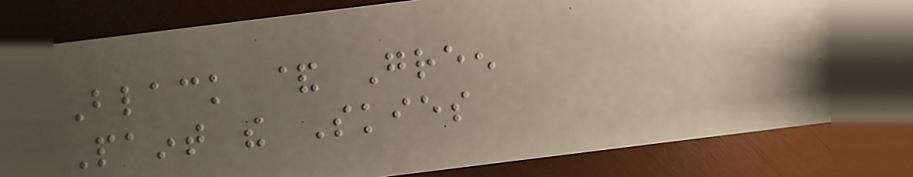Black & Green
Paint the Skies
